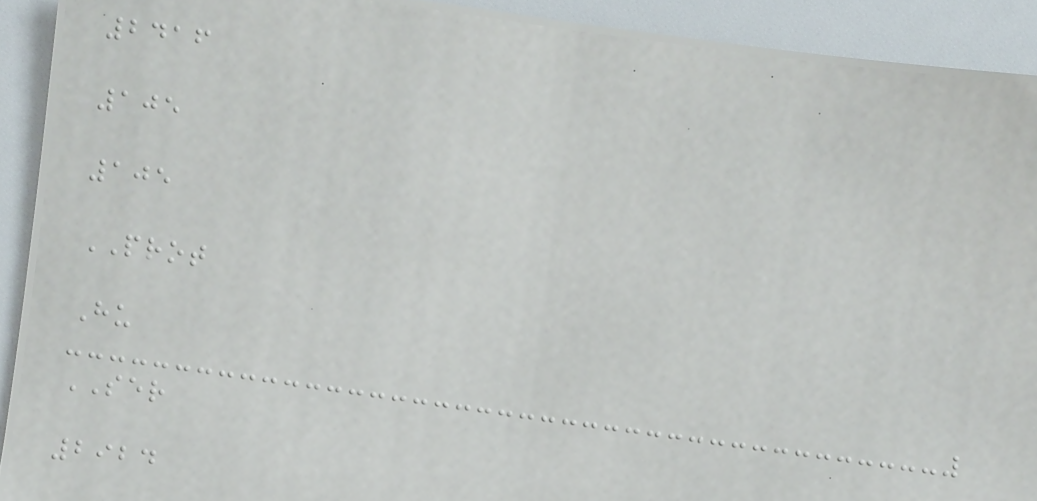2416
105
105
PROT
Hu
SER
2924
